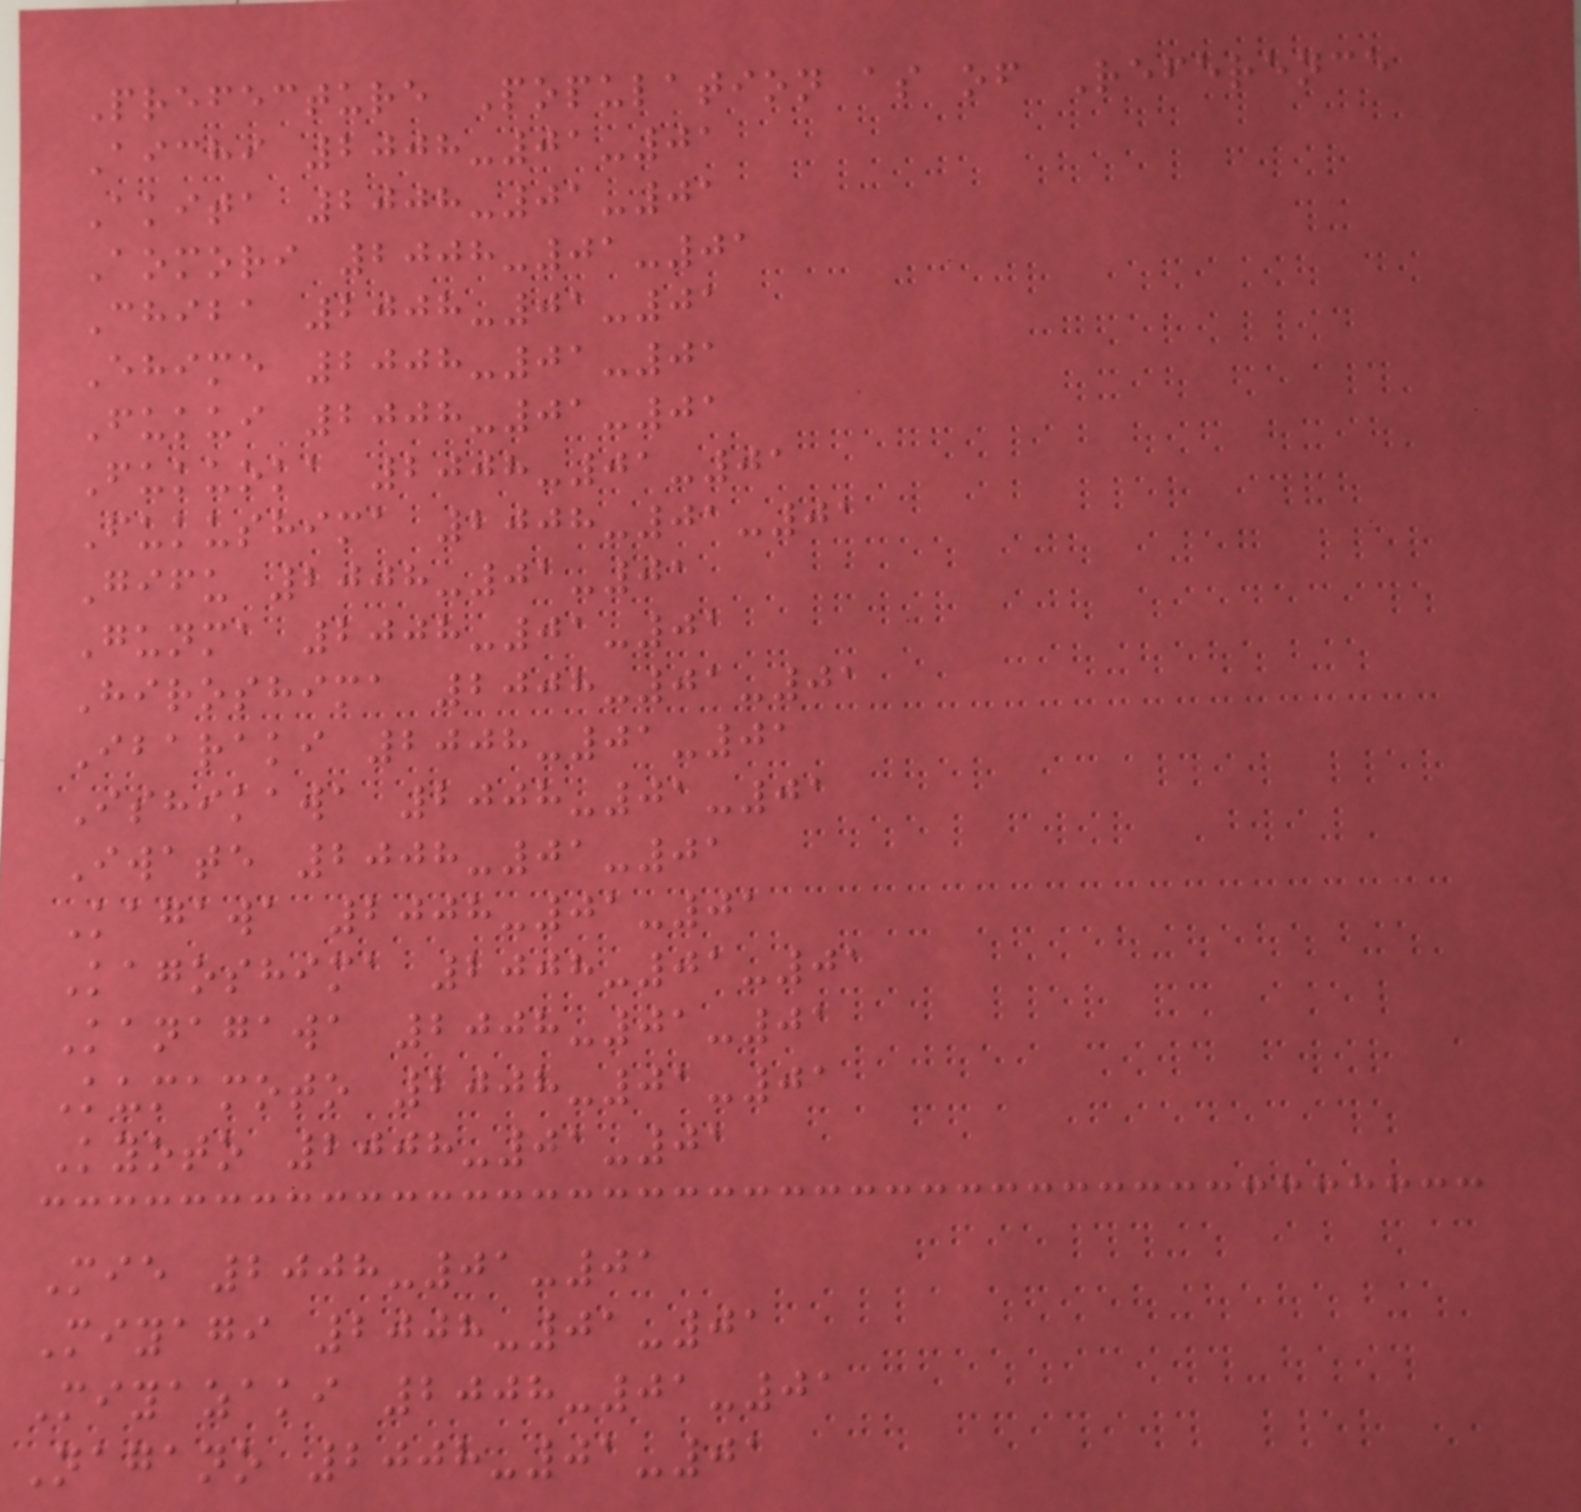Prefecture Population as of Reference
Aichi 2008-01-01
Akita 2008-01-01
Aomori 2008-01-01
Chiba 2008-01-01
Ehime 2008-01-01
Fukui 2008-01-01
Fukuoka 2008-01-01
Fukushima 2008-01-01
Gifu 2008-01-01
Gunma 2008-01-01
Hiroshima 2008-01-01
Ibaraki 2008-01-01
Ishikawa 2008-01-01
Iwate 2008-01-01
Kagawa 2008-01-01
Kagoshima 2008-01-01
Kanagawa 2008-01-01
Kumamoto 2008-01-01
Kyoto 2008-01-01
Mie 2008-01-01
Miyagi 2008-01-01
Miyazaki 2008-01-01
Nagano 2008-01-01
